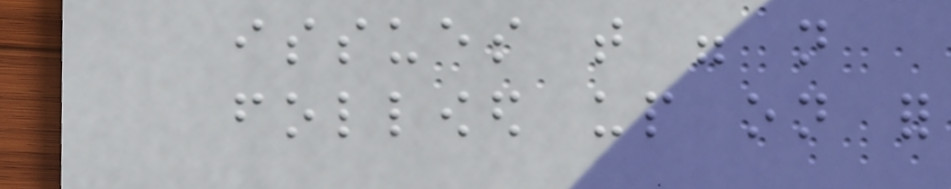issues that were not
followed up on for
